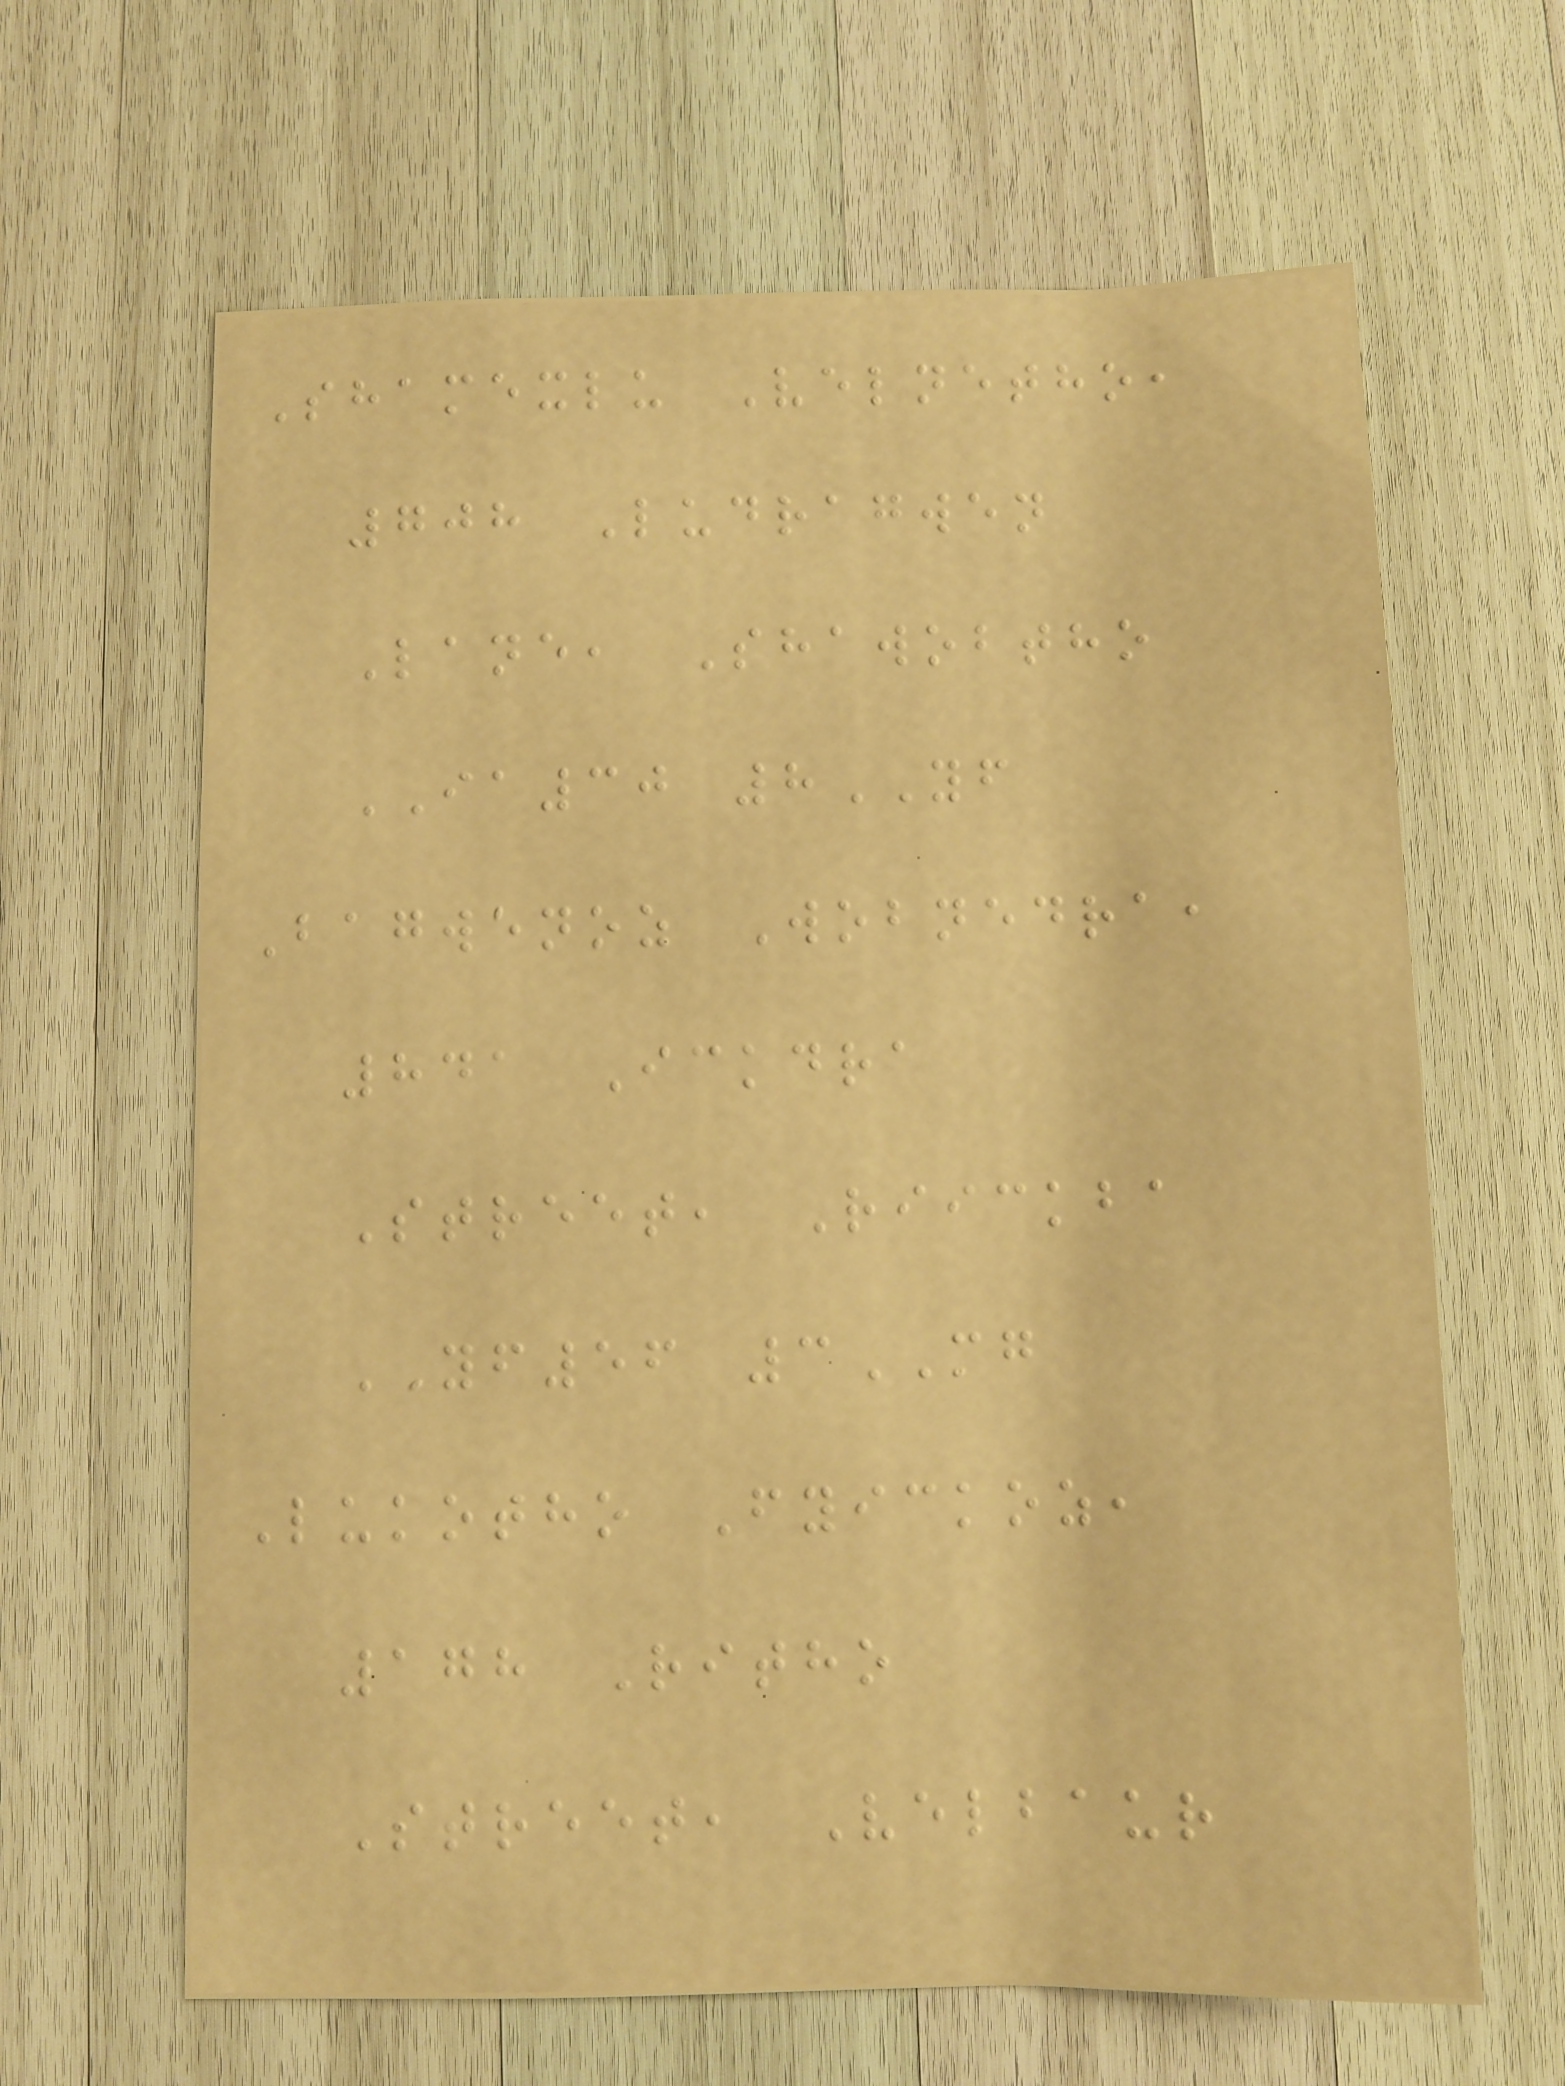Shamexlu Velnetho,
708 Ludragwen
Lane, Shawobtho
IA30 8YF
Bagwenoz Wobnedra,
841 Ickdra
Street, Riickba
YF56 3MG
Lukotho Fyickoz,
178 Ritho
Street, Velbaur
